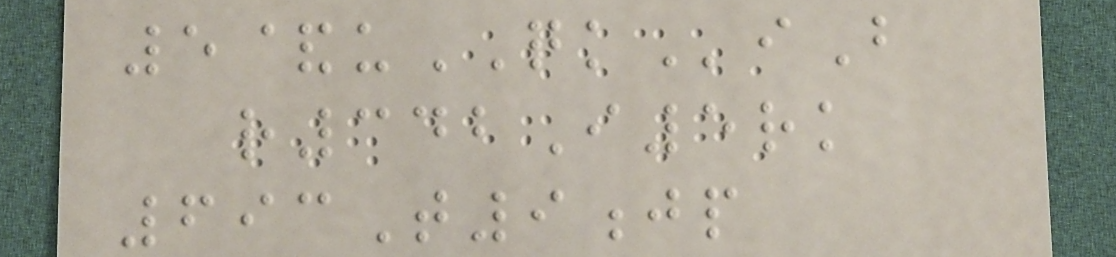5&uQKiB
r342I5rk
693T9jp
